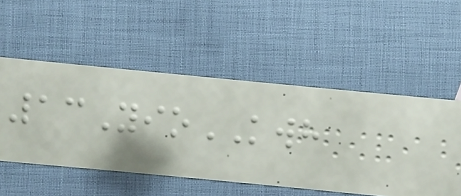13YioKWH
